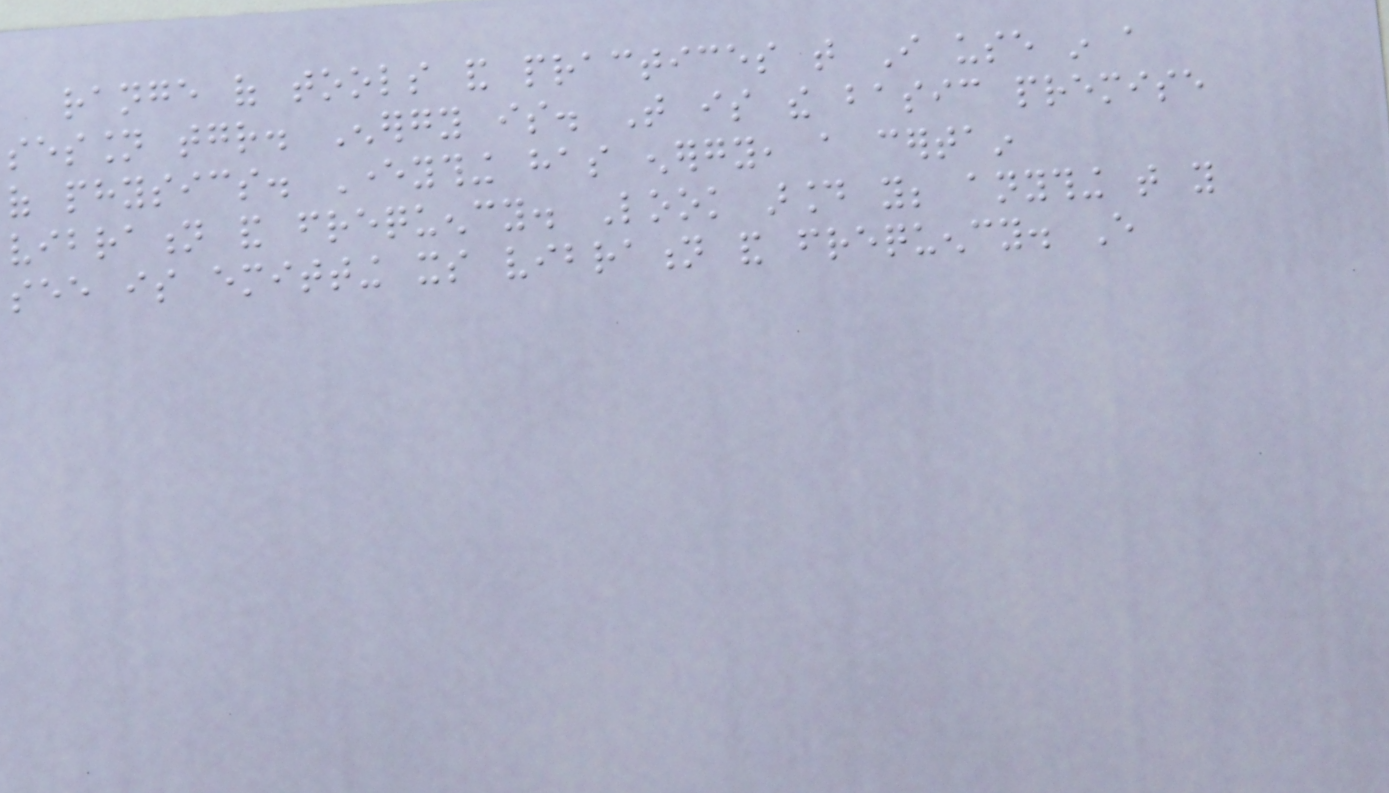range of tools and practices that I use in a
session together. Energy is. That is the basic premise
of physics. Everything has energy, a certain
vibration and frequency. Look around you; anything that you
see is emitting its vibration and frequency. Every
